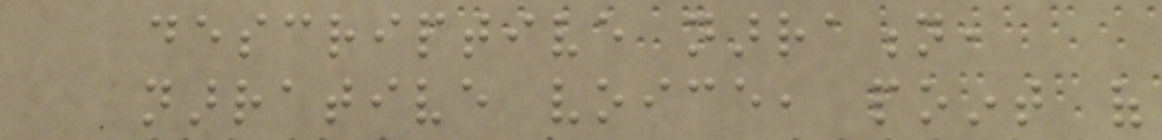descriptive narration,
narrative voice, point of
